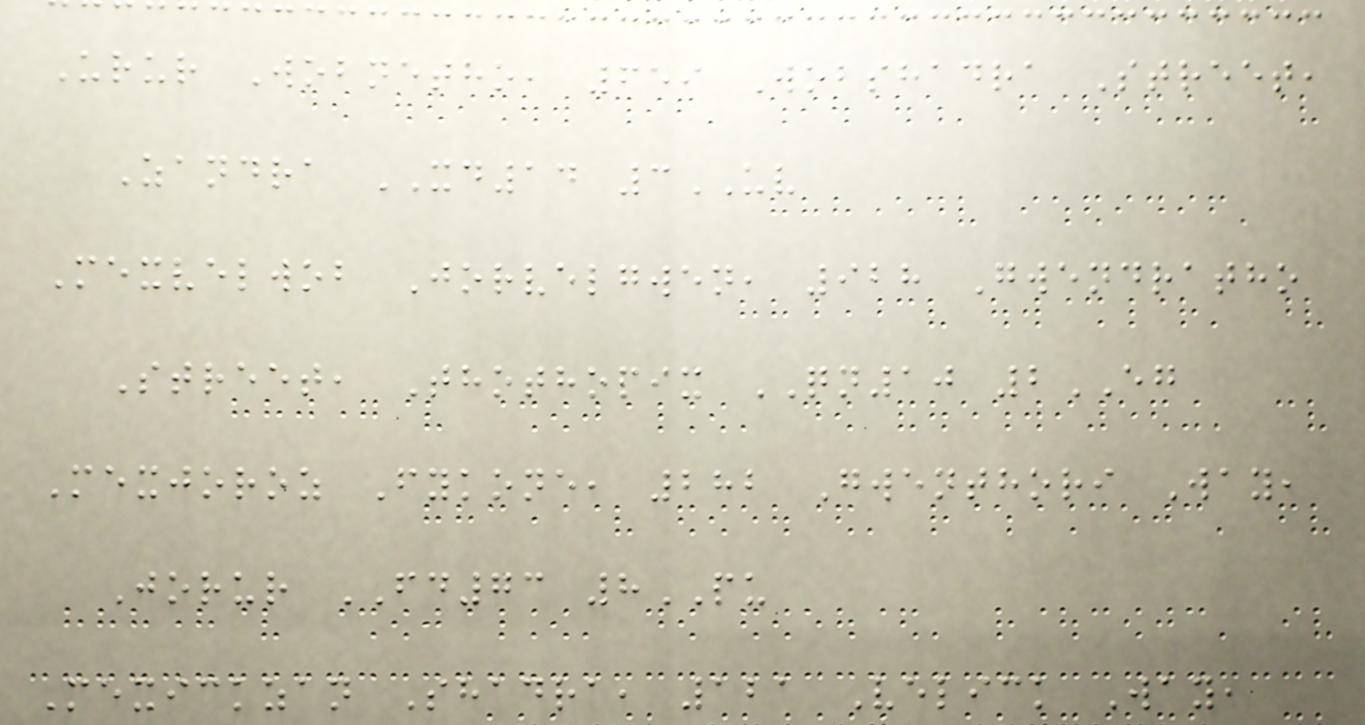Urur Wobnetho, 659 Wobshadra Street,
Zandra XD14 3UV
Mexvelwob Jorvelgwen, 928 Gwendratho
Street, Thothopix QN10 2EG
Mexjoroz Fykone, 282 Gwenthori Way,
Jorur FD73 8PU
Mexickzan Shadra, 121 Velick Way,
